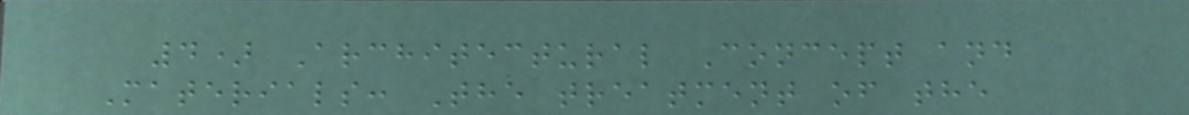4) Architectural Concept and
Materials: The treatment of the
